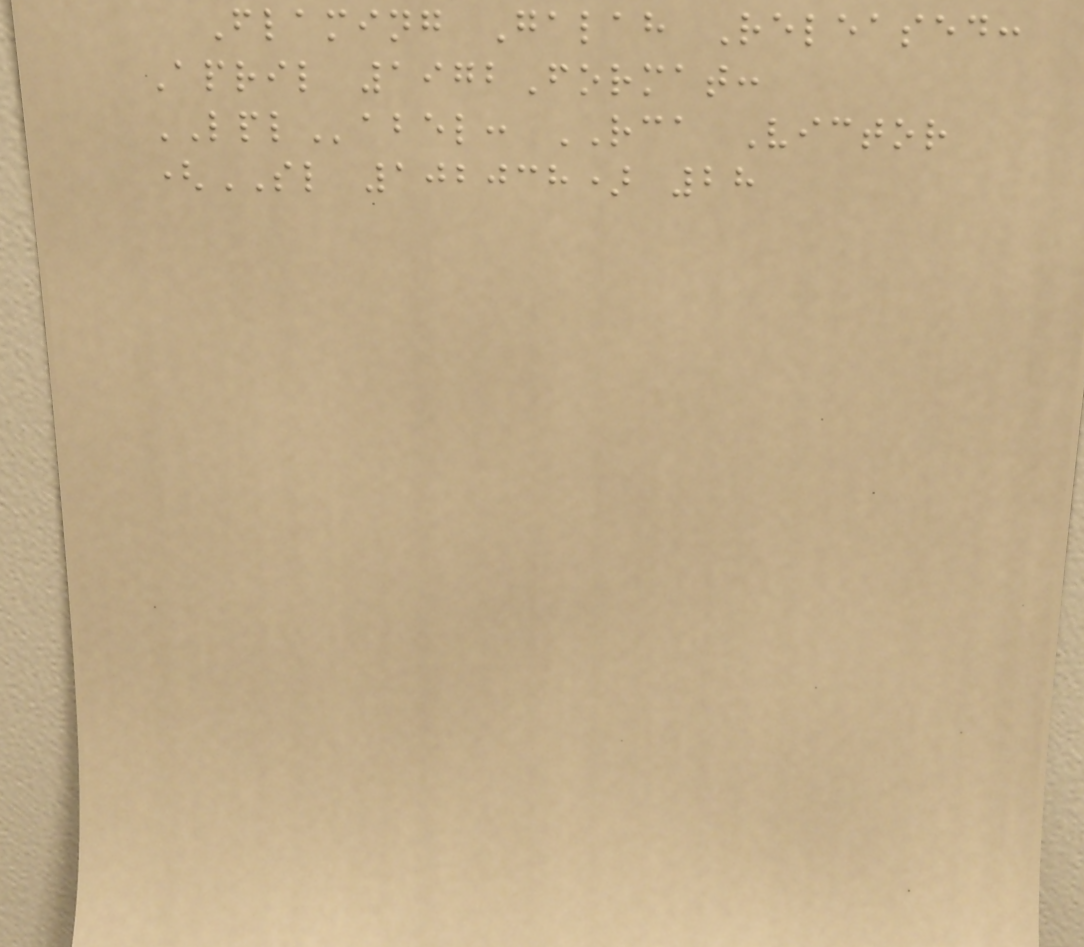Flaming Galah Released:
April 1972Format:
LPLabel: RCA Victor
(SL 102038) 28
